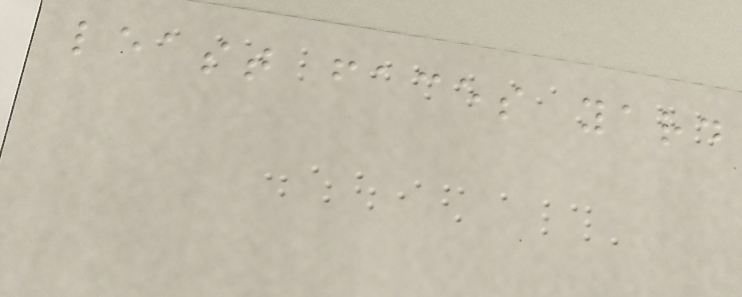least faces yard
